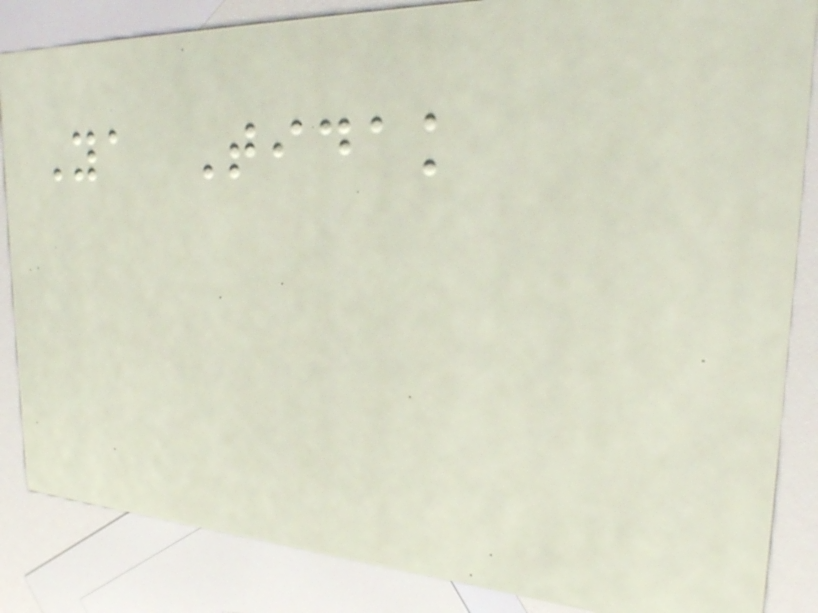Ya Tidak
